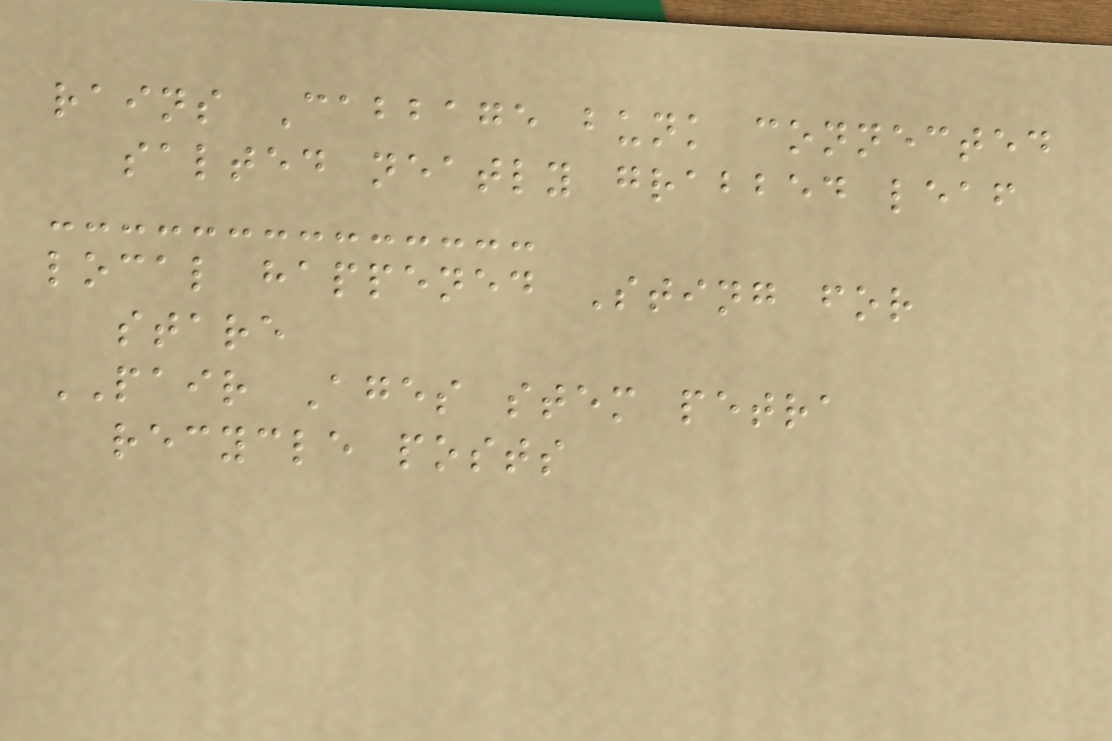rains Cabbage bunk connected
salted neatly grabbed leaf
local happened Sting for
stare
PAIR Ages stem petra
recycle posts
